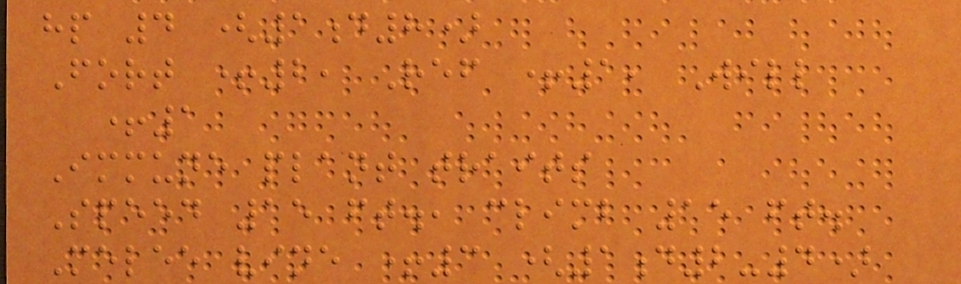hp 4 (1d8)
Fort +2, Ref +1, Will
+1
Immune plant traits
Speed 15 ft., climb 15 ft.
Melee vine +3 (1d2-4)
